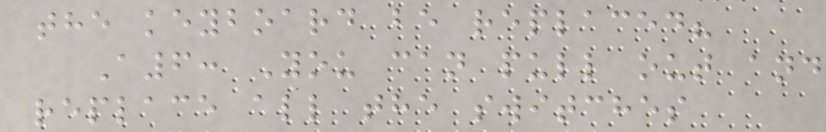the keyboard be replaced?
A6: You can pull out and
replace all the switches
